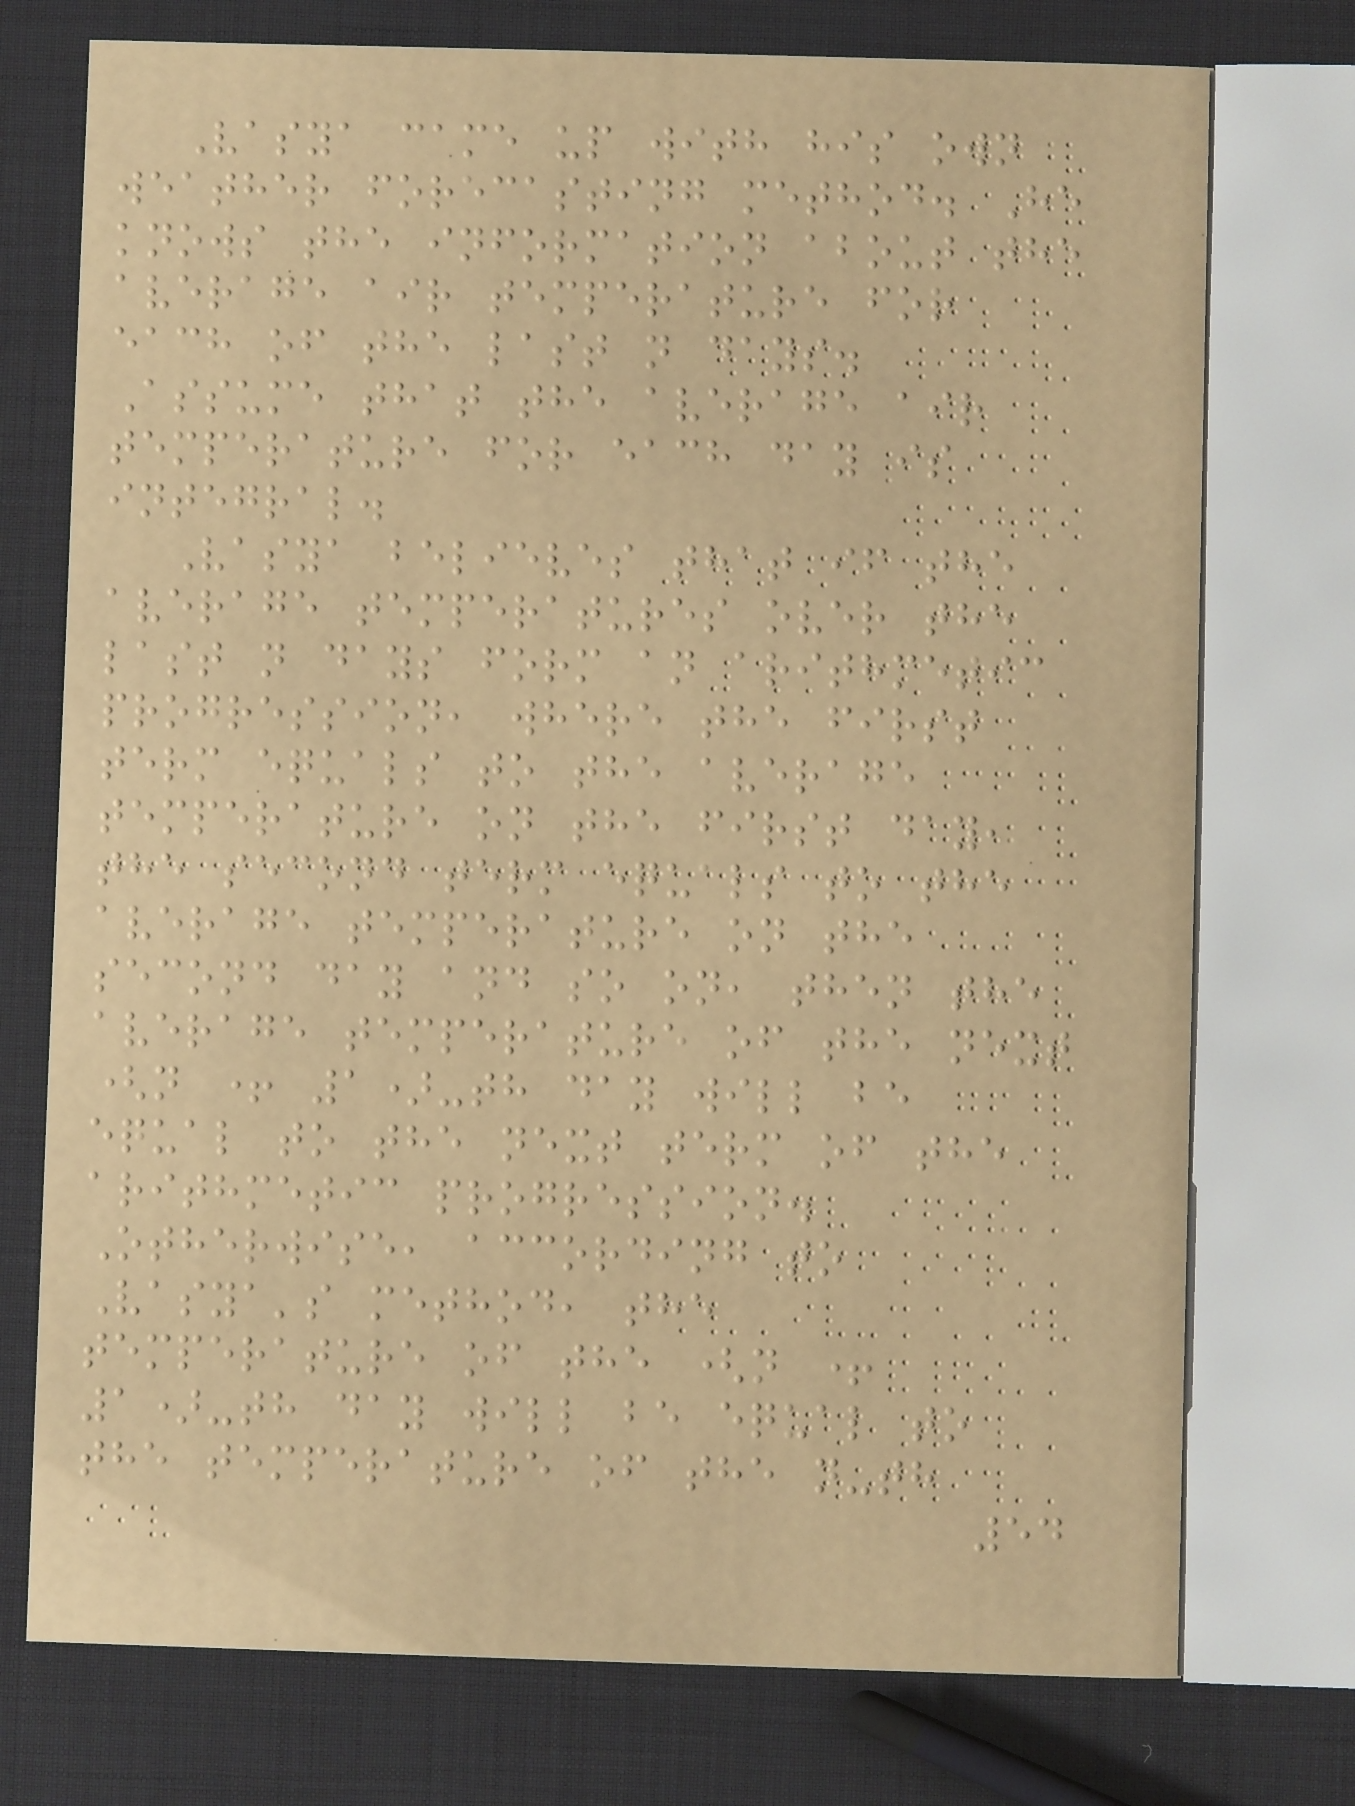Vasya came up with his own
weather forecasting method. He
knows the information about the
average air temperature for
each of the last n days.
Assume that the average air
temperature for each day is
integral.
Vasya believes that if the
average temperatures over the
last n days form an arithmetic
progression, where the first
term equals to the average
temperature on the first day,
the second term equals to the
average temperature on the
second day and so on, then the
average temperature of the next
(n + 1)-th day will be
equal to the next term of the
arithmetic progression.
Otherwise, according to
Vasya's method, the
temperature of the (n +
1)-th day will be equal to
the temperature of the n-th
54
